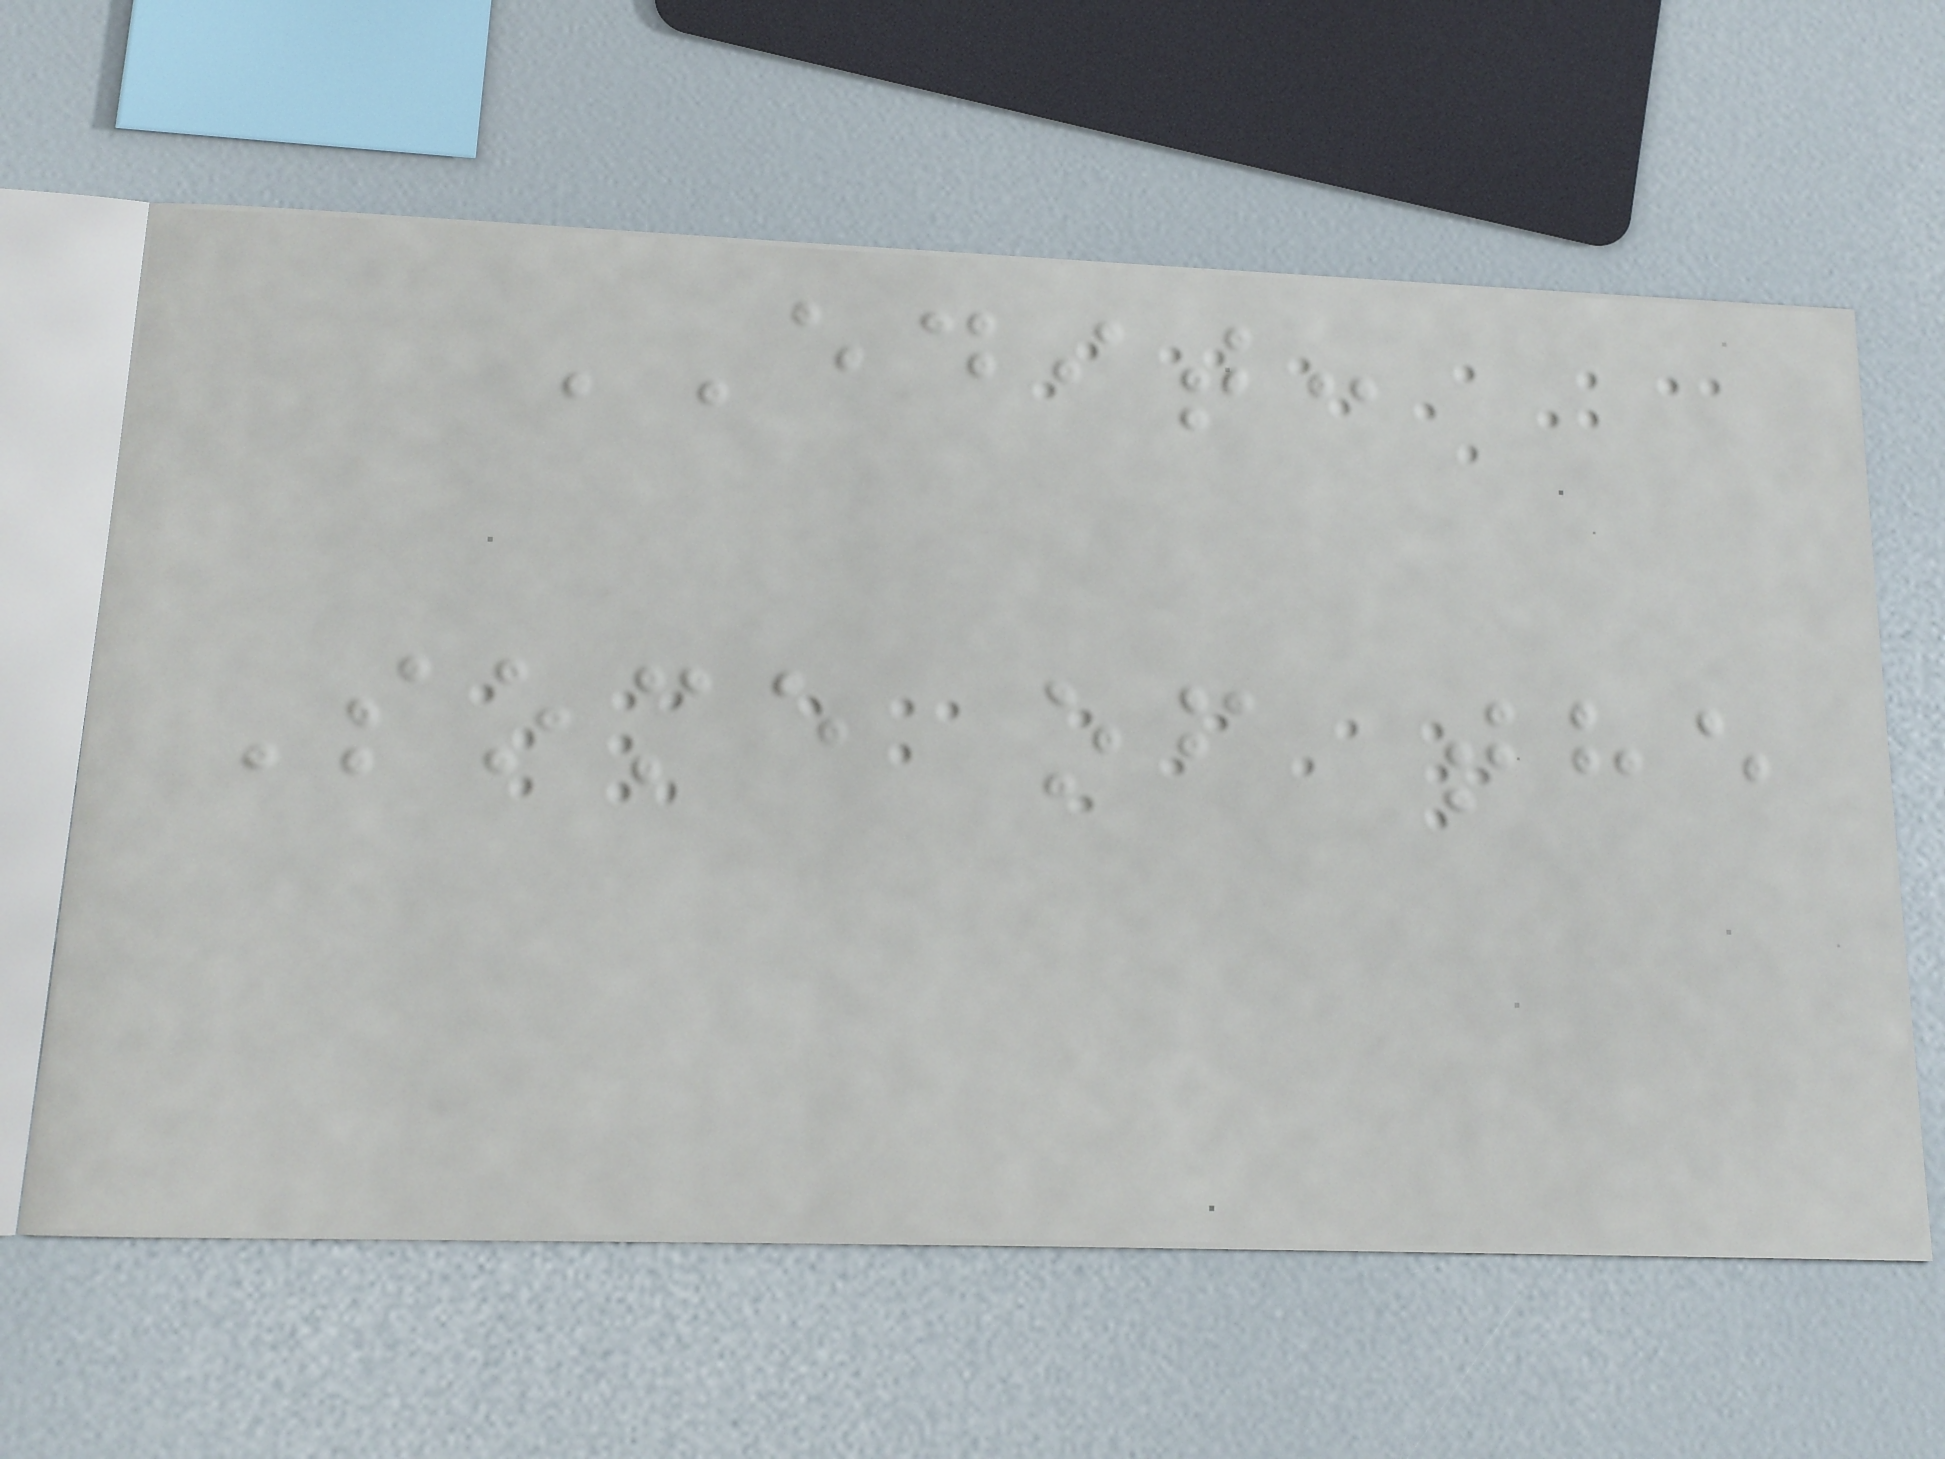EDIT:
Some of the
